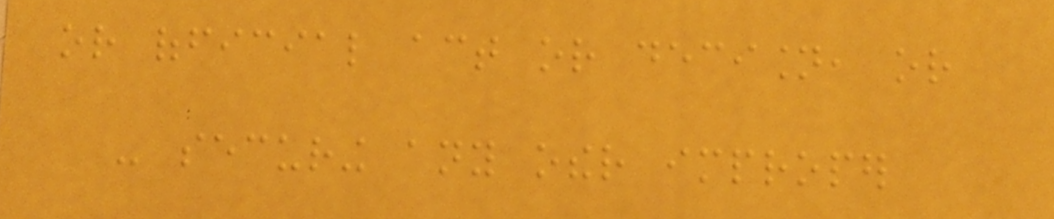or official act or decision, or
- securing any other improper
